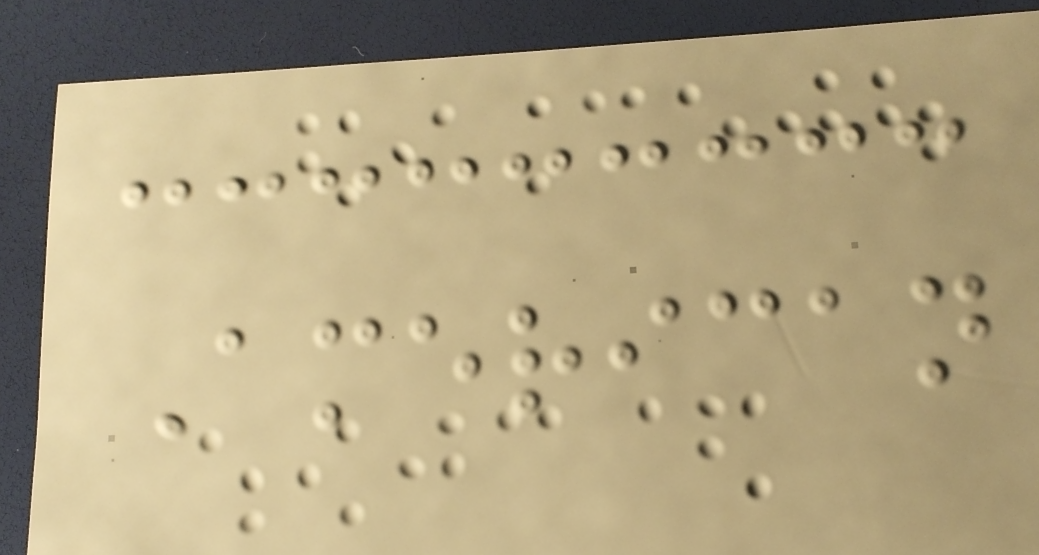American
